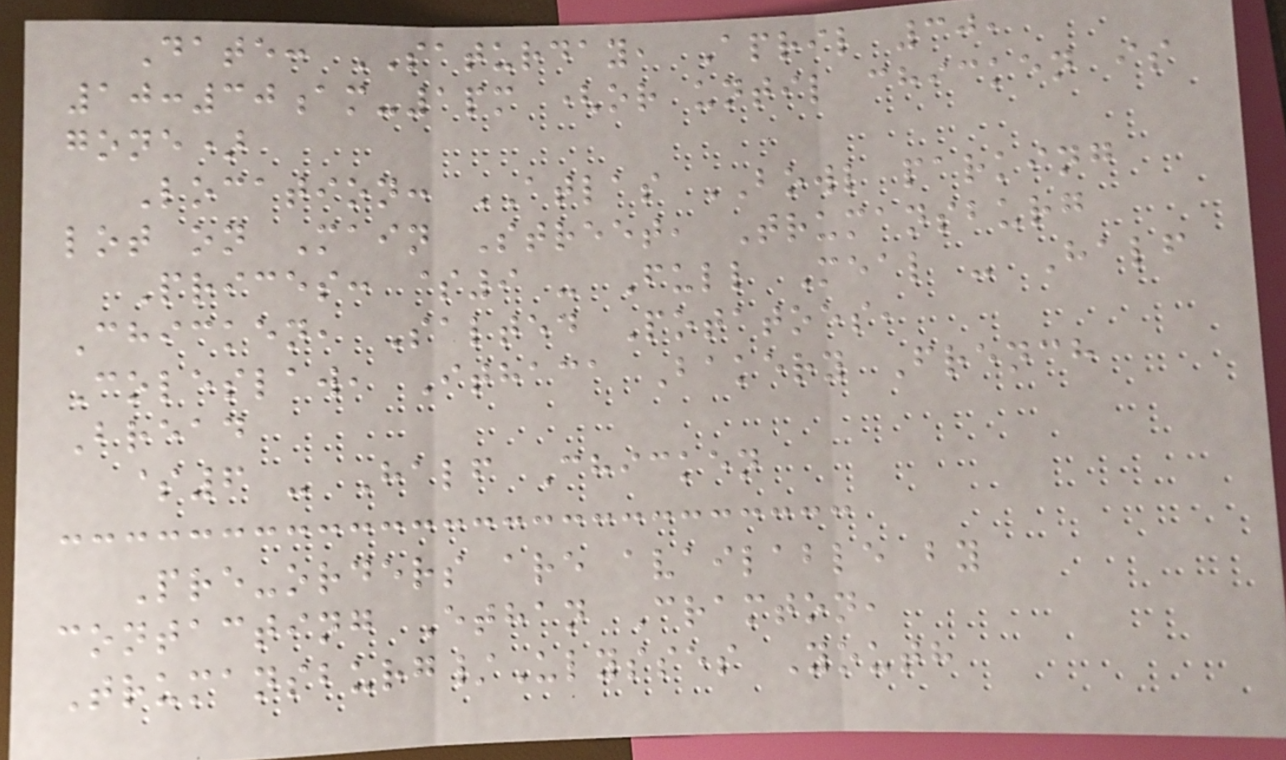Date: SATURDAY, April 30,
10:30am-1pm (or until chicken is
gone)
Location: ATLAS BOWL parking
lot on Main Street, Trumansburg
Prices: $9 - Full Meal - Half
Chicken, Salted Potatoes,
Coleslaw, Ithaca Bakery French
Bread
$6 - Half Chicken
Pre-orders are available by
contacting Ethan Cramton,
Trumansburg/Ulysses Youth
